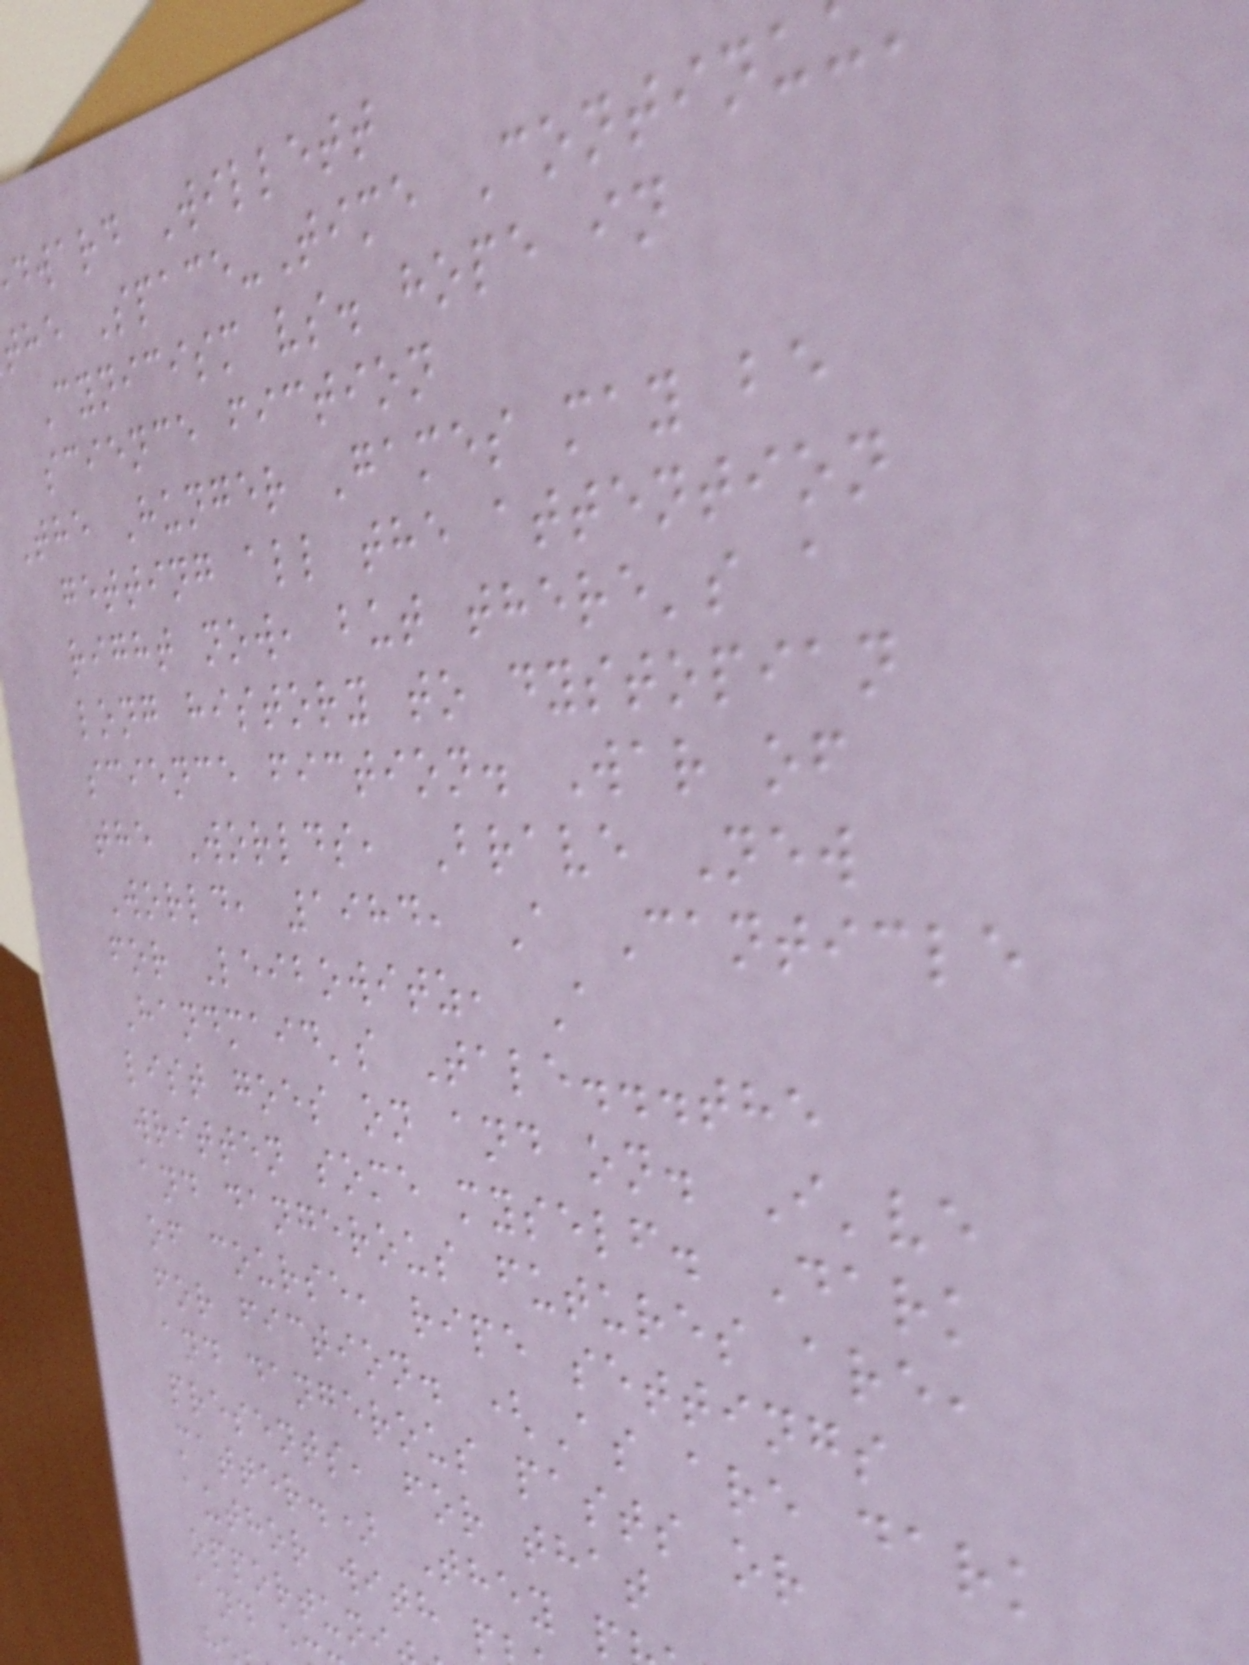dward Willett
the Space-Time Continu
Cynicism vs. hope in
science fiction
The Hunger Games may be
getting all the attention
right now, but there's a
long history to dystopian
science fiction. War of
the Worlds, Brave New
World, 1984, A Canticle
for Leibowitz, A
Handmaid's Tale...the
list goes on and on. I've
written some myself. Dark
and dangerous futures are,
of course, ripe settings
for fiction. (As are dark
and dangerous pasts or
presents, for that
matter.) They
author with
opportuni
